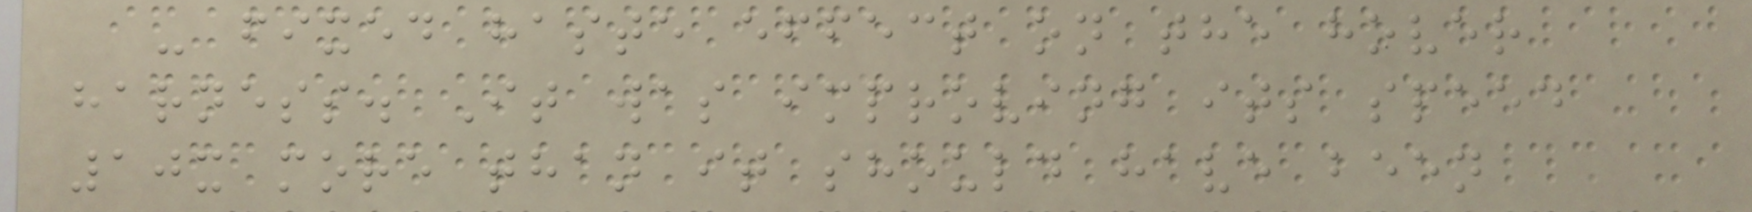- fixed haste effect on the hover
harness. It was improving its speed
10x more than it should have been
